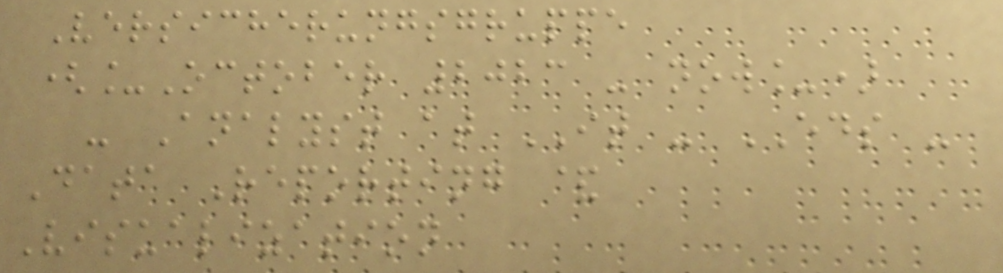Versicherungsgruppe
(_October 2023 - now_)
- Analyst at IT - EDS -
Data Reporting &
Visualization
